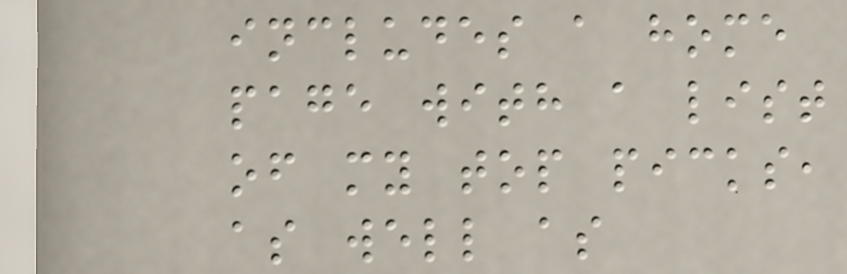includes a home
page with a list
of my top picks,
as well as
